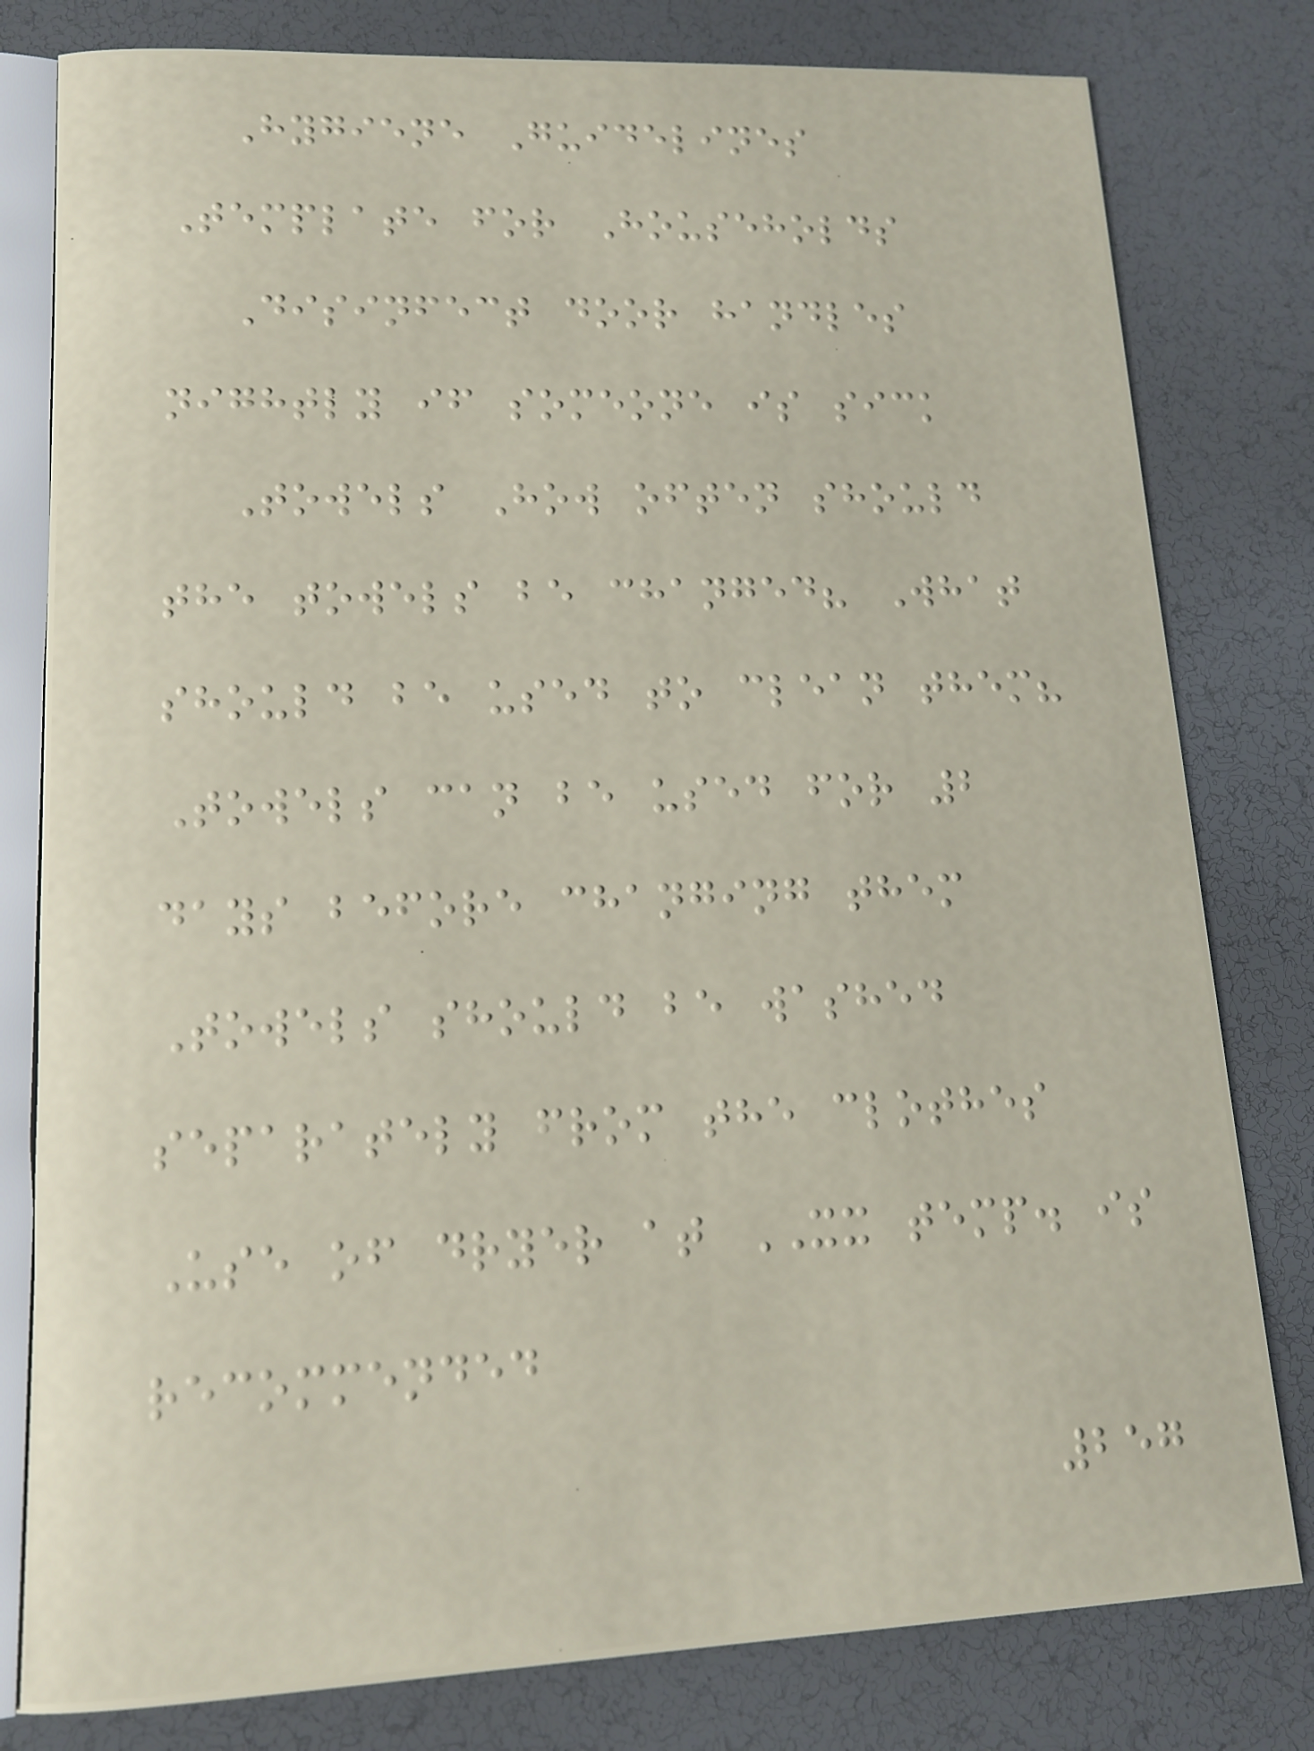Hygiene Guidelines
Template for Households
Disinfect door handles
nightly if someone is sick
Towels How often should
the towels be changed? What
should be used to clean them?
Towels can be used for 2
days before changing them
Towels should be washed
separately from the clothes
Use of dryer at XX temp. is
recommended
257
